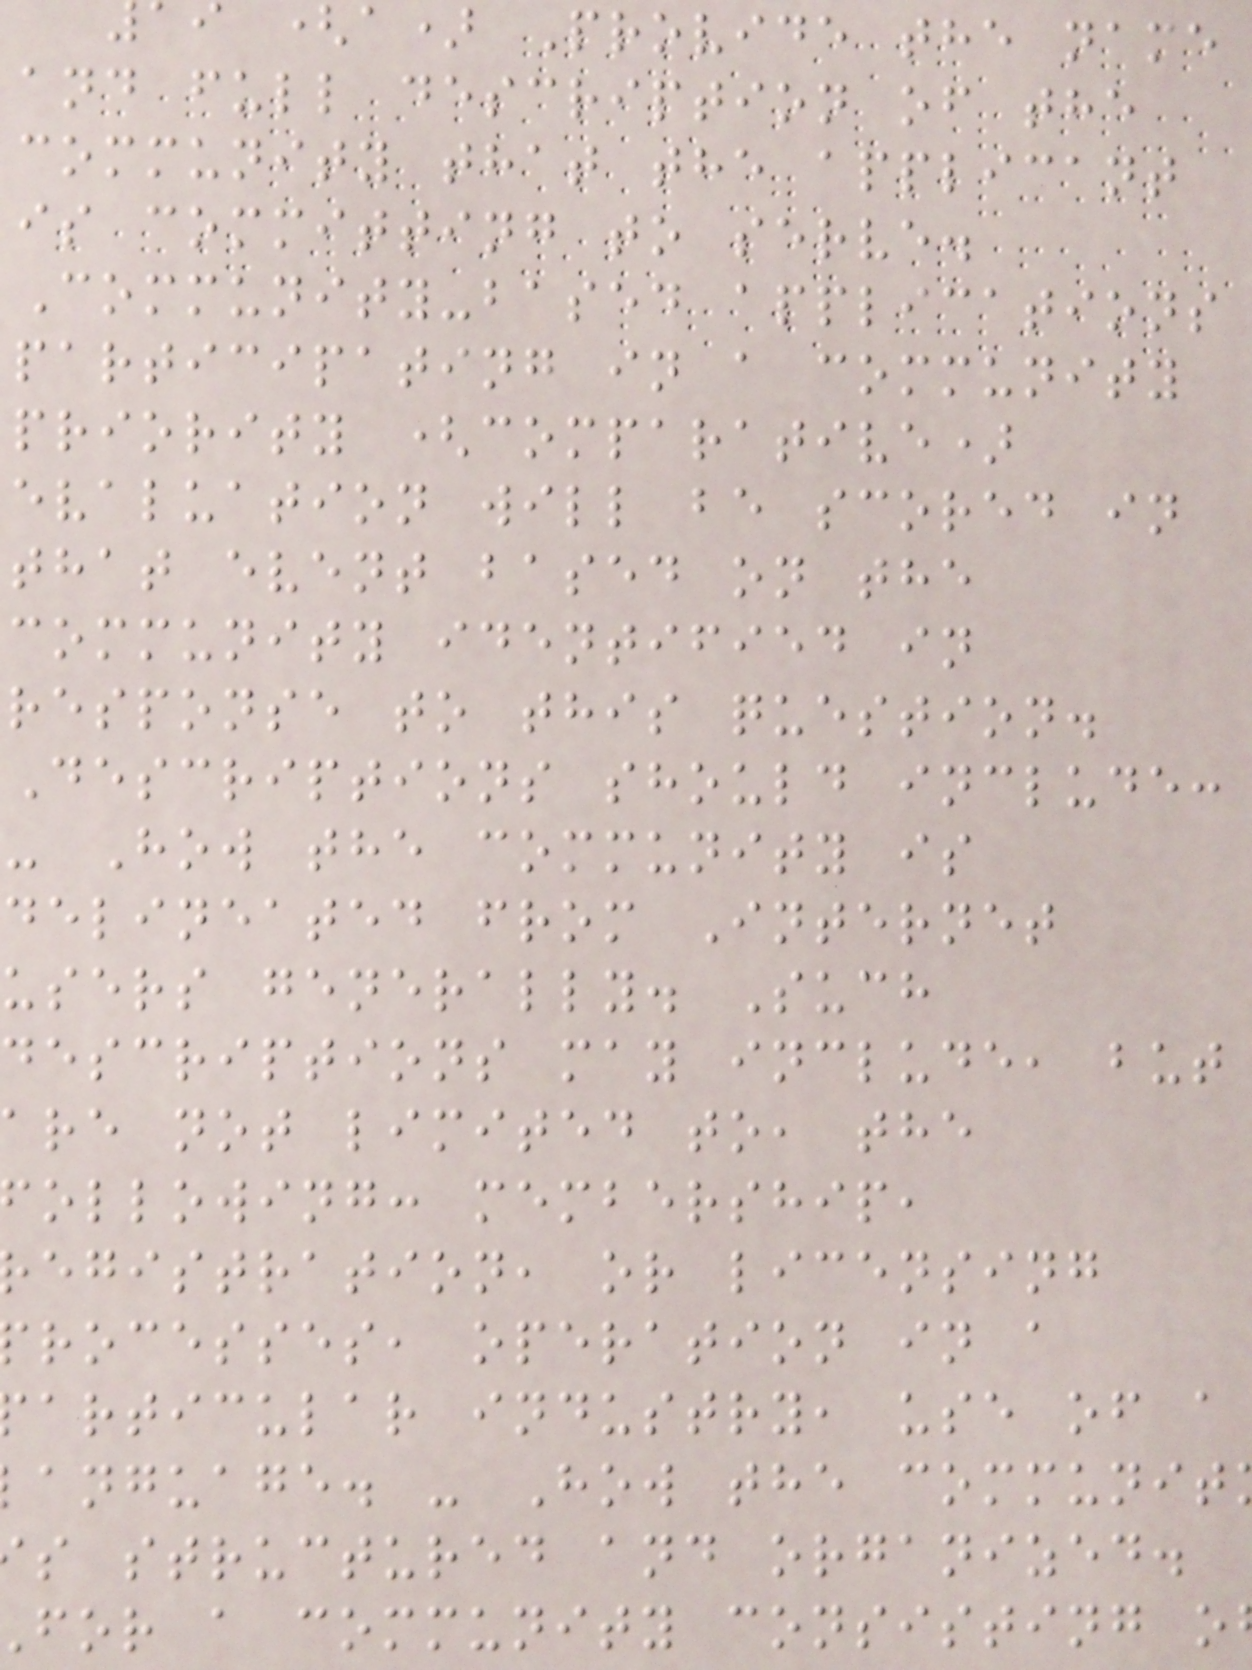(a) Provide the name
and full description of the
community that the applicant
is committing to serve.
Community-based applications
participating in a community
priority (comparative)
evaluation will be scored in
that event based on the
community identified in
response to this question.
Descriptions should include:
- How the community is
delineated from Internet
users generally. Such
descriptions may include, but
are not limited to, the
ollowing: membership,
egistration, or licensing
rocesses, operation in a
articular industry, use of a
anguage. - How the communit
s structured and organized.
for a community consisting o
